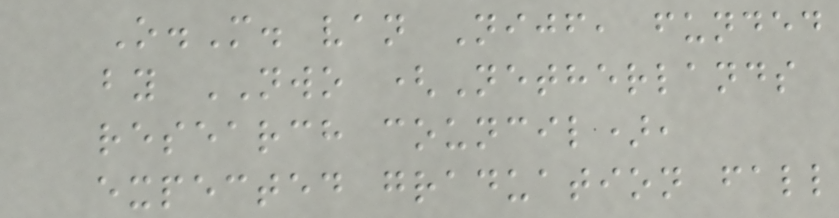O.M. van Nijf, funded
by NWO (Netherlands
research council),
expected graduation fall
